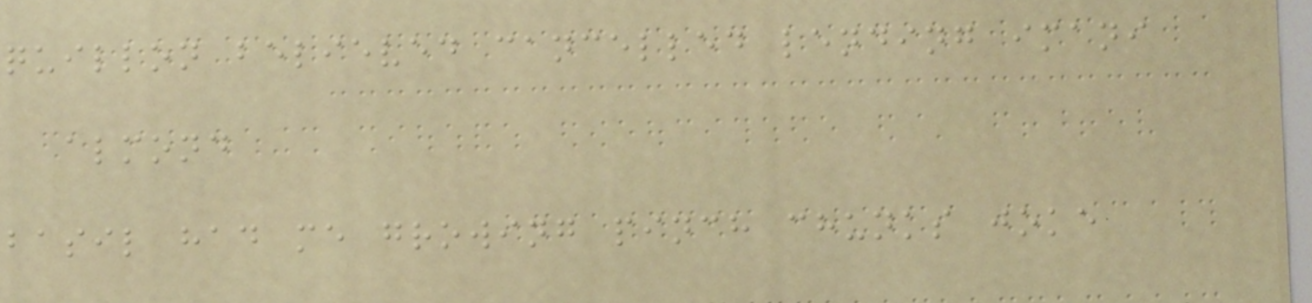quillon believed cancelled lending imani
almond
basil had me growing pinch chunks joke
